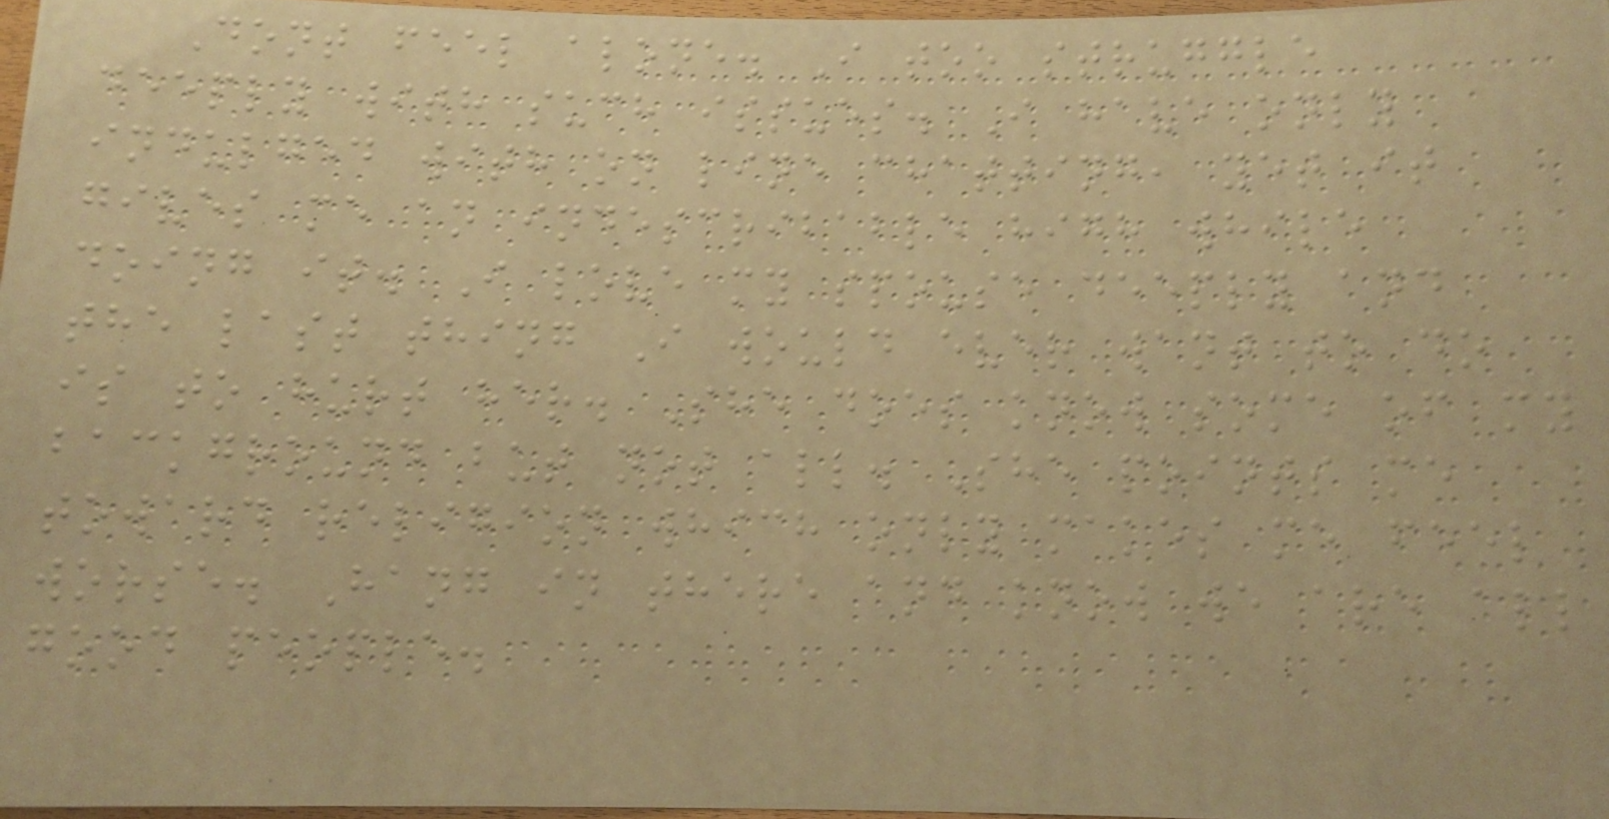Dont feel alone. I too struggle
deeply with such issues. I have only
indulged with on line chatting, yet it
gives me an indescribable high while
doing it. I love my spouse deeply and
the last thing I would ever want to do
is to hurt her. She does know some of my
background but not all. She points me
toward religion which only makes me feel
worse. Hang in there and know we are all
good people.
